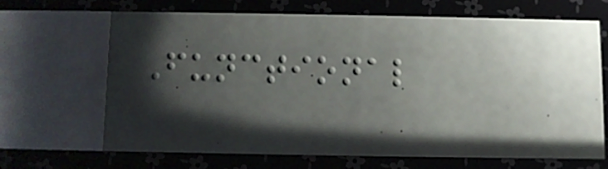Functional
